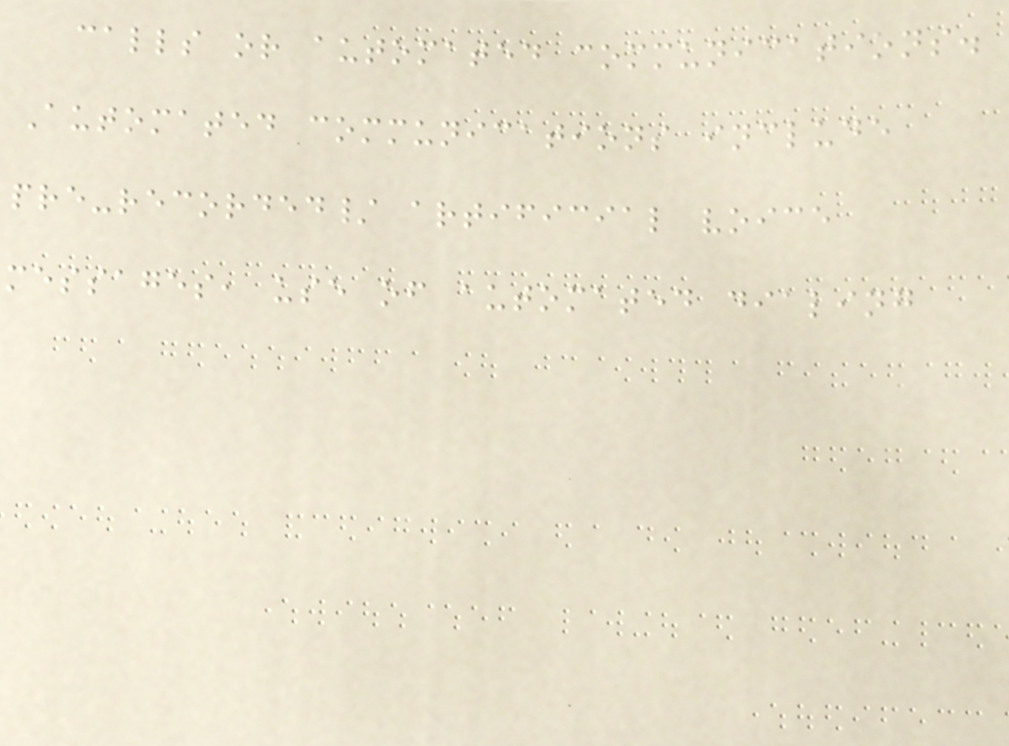calls or automated communications.
Automated communications include
pre-recorded/ artificial voice
messages, use of automated dialing
